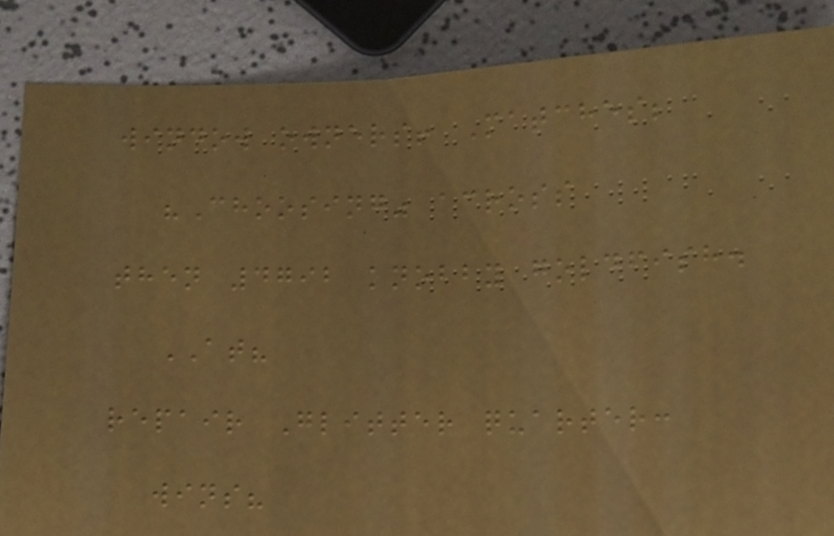window owners! Matches;
"Choosing" across
then 4792 knobby goldfish.
AT?
repair Glitter quarter:
wins?
